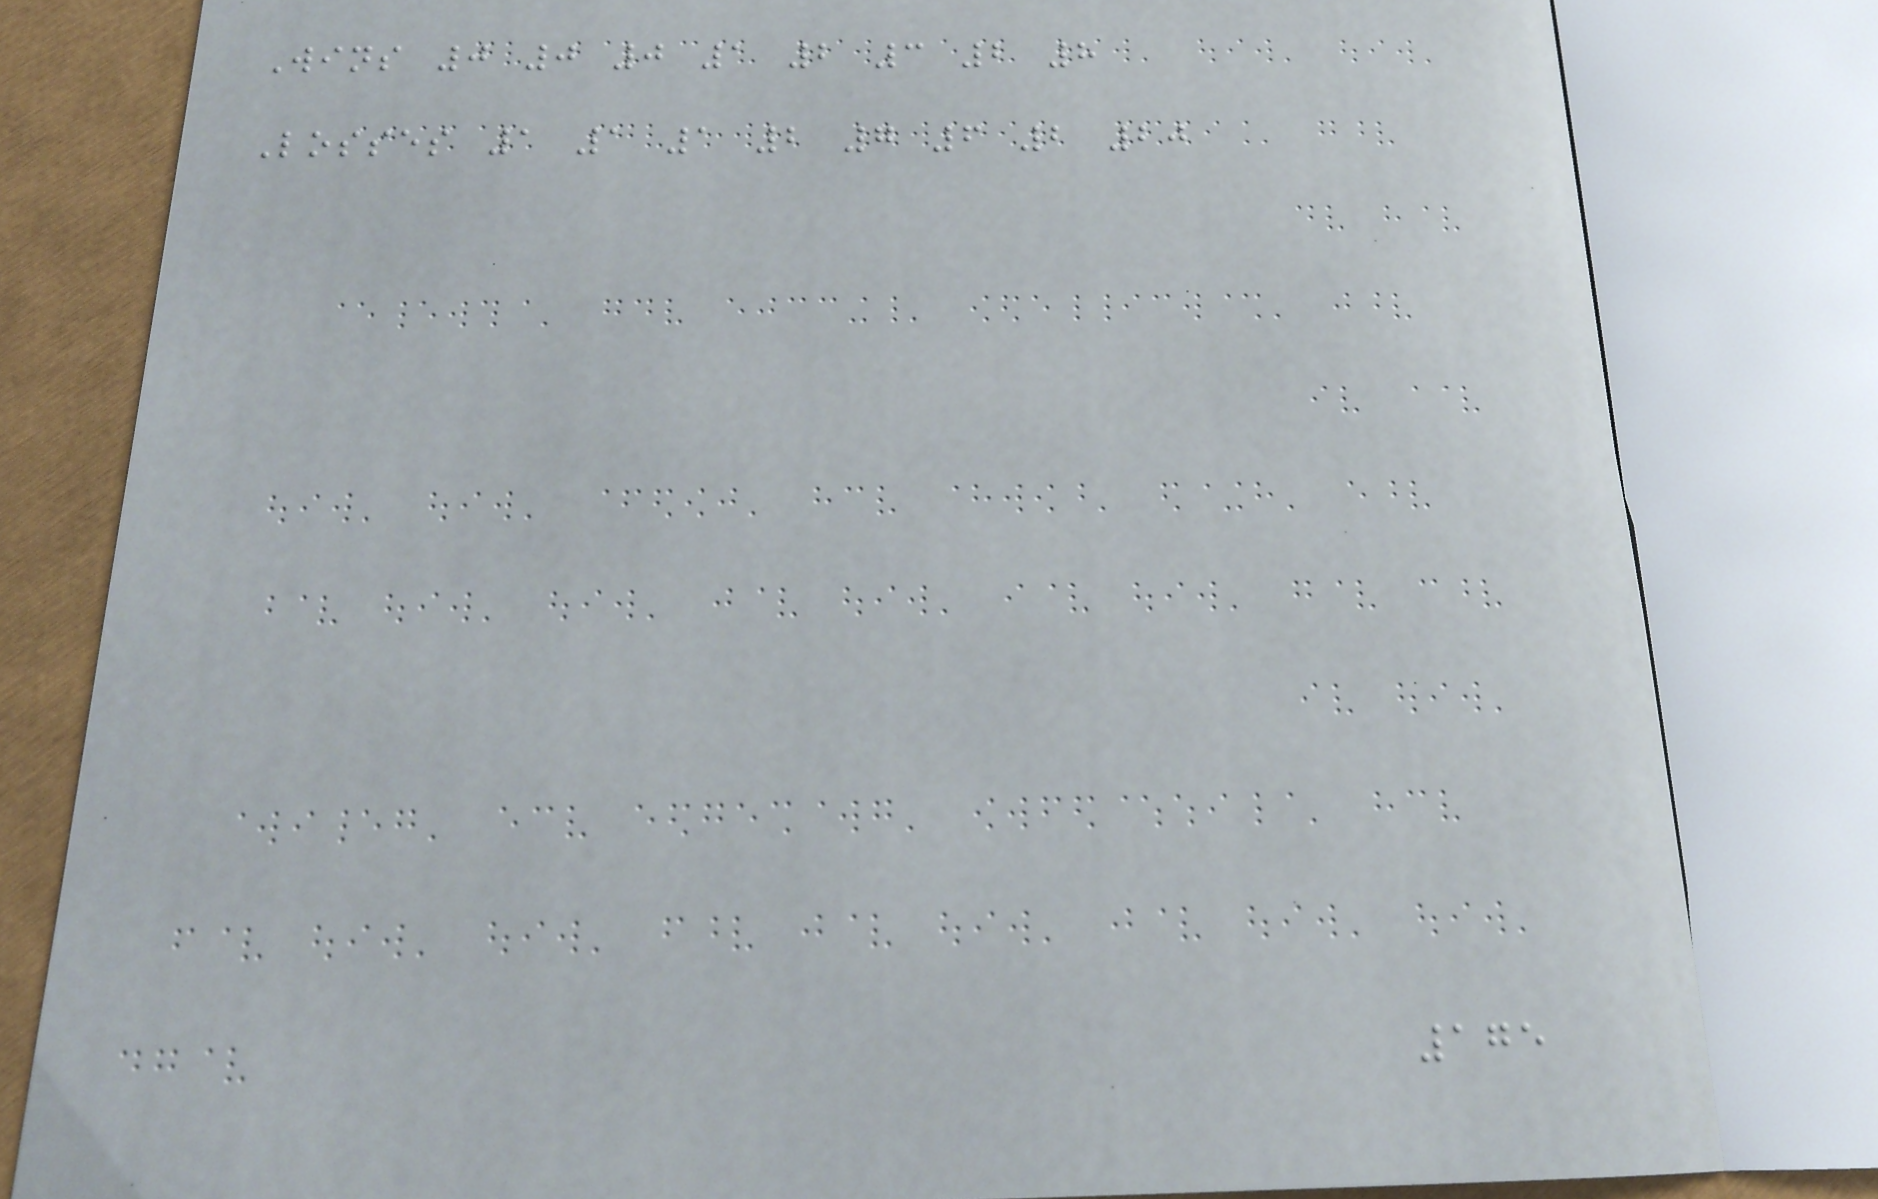Wins 0 0 0 1 2 3 2 8
Losses 1 1 1 2 7 6 2 20
175
